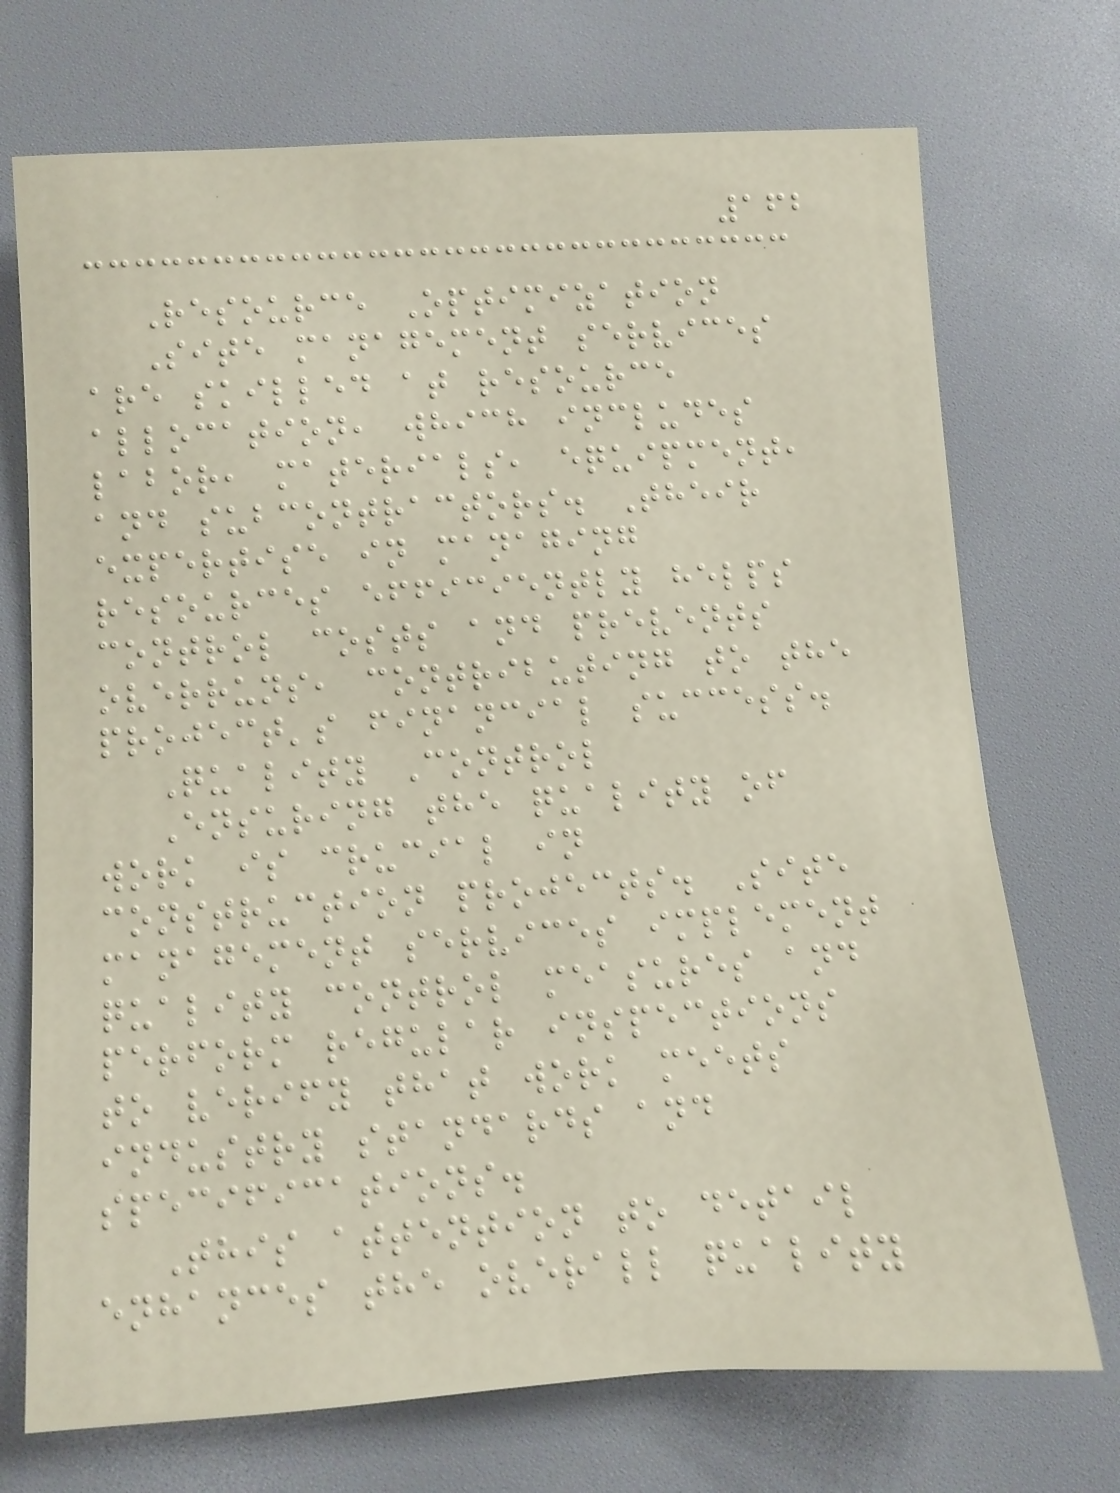162
Resource Optimization
Site management services
are skilled at resource
allocation, which includes
labor, materials, equipment,
and subcontractors. Their
expertise in managing
resources efficiently helps
control costs and prevents
overruns, contributing to the
project's financial success.
Quality Control
Ensuring the quality of
work is crucial in
construction projects. Site
management services implement
quality control measures and
perform regular inspections
to verify that work meets
industry standards and
specifications.
This attention to detail
enhances the overall quality
